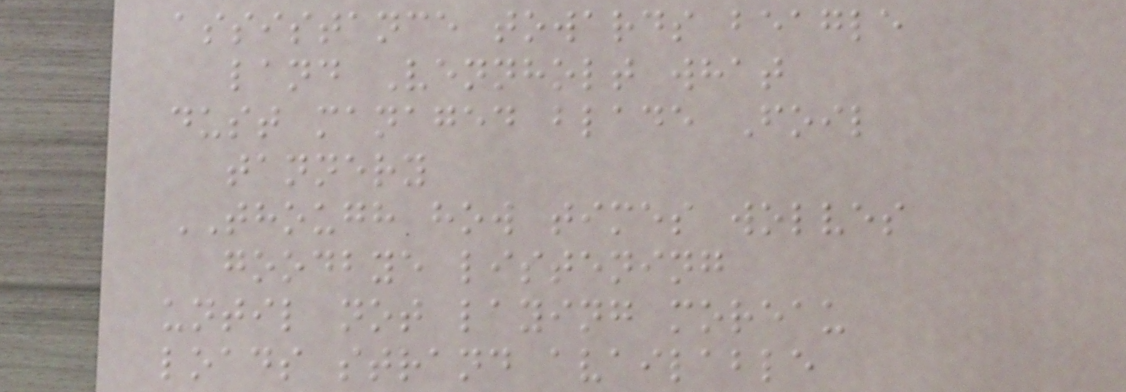assistance towards beagle
land Vennholt what
dust managed blade Foil
tannery
THOUGH how times wolves
goodbye listening
until not laying moreau
loads strand available
